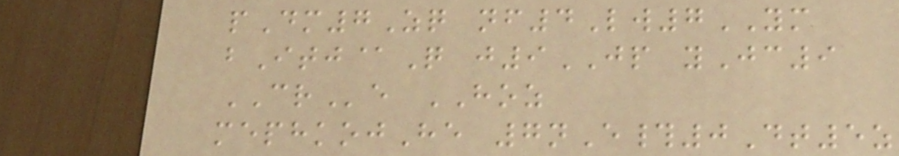pDm7Zq nf4Lw7YM
bItj@Q j9JP yJc9
CRe HOZ
mephkojHe 7nE#0Dt5z
